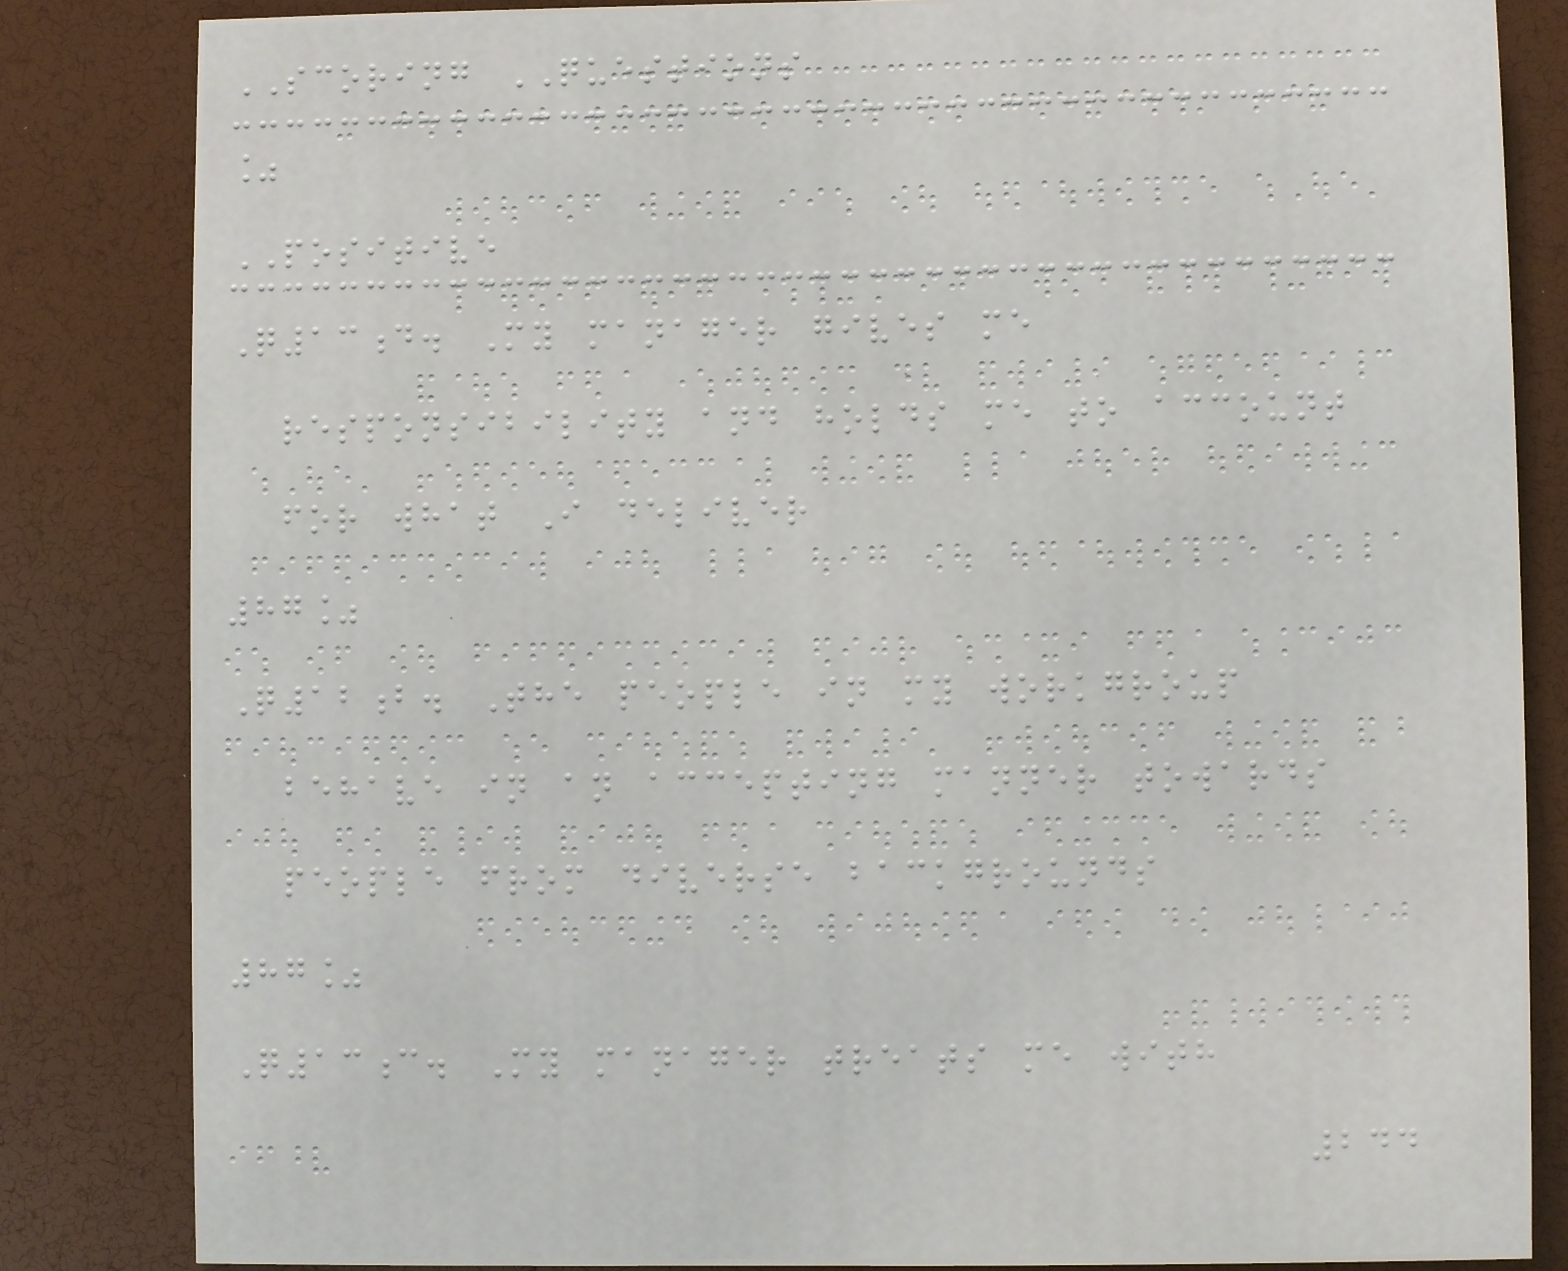SCORING QUESTIONS
%
POSITIVE
Q13d. My manager gives me
responsibility and holds me to account
for what I deliver
87%
Q12b. The people in my workgroup
behave in an accepting manner towards
people from diverse backgrounds
87%
Q13c. My manager treats me with
244
